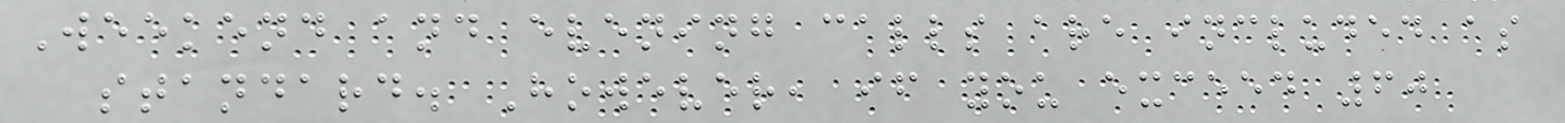Weekend and evening calls are included as
standard. However, if you exceed 60
